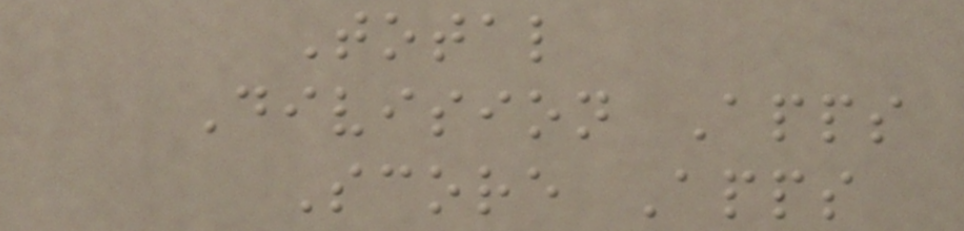Total
Division Apps
Score Apps
